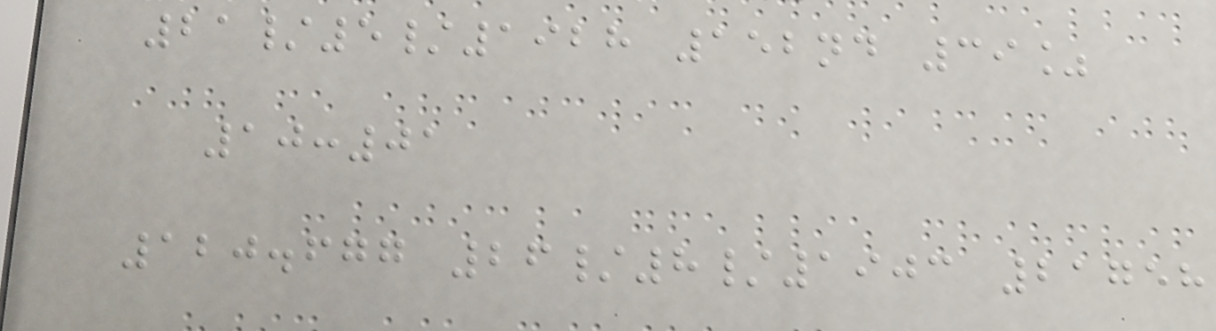21/5/1928 152nd 39%
10:01
120.677 26/8/1903 21758
